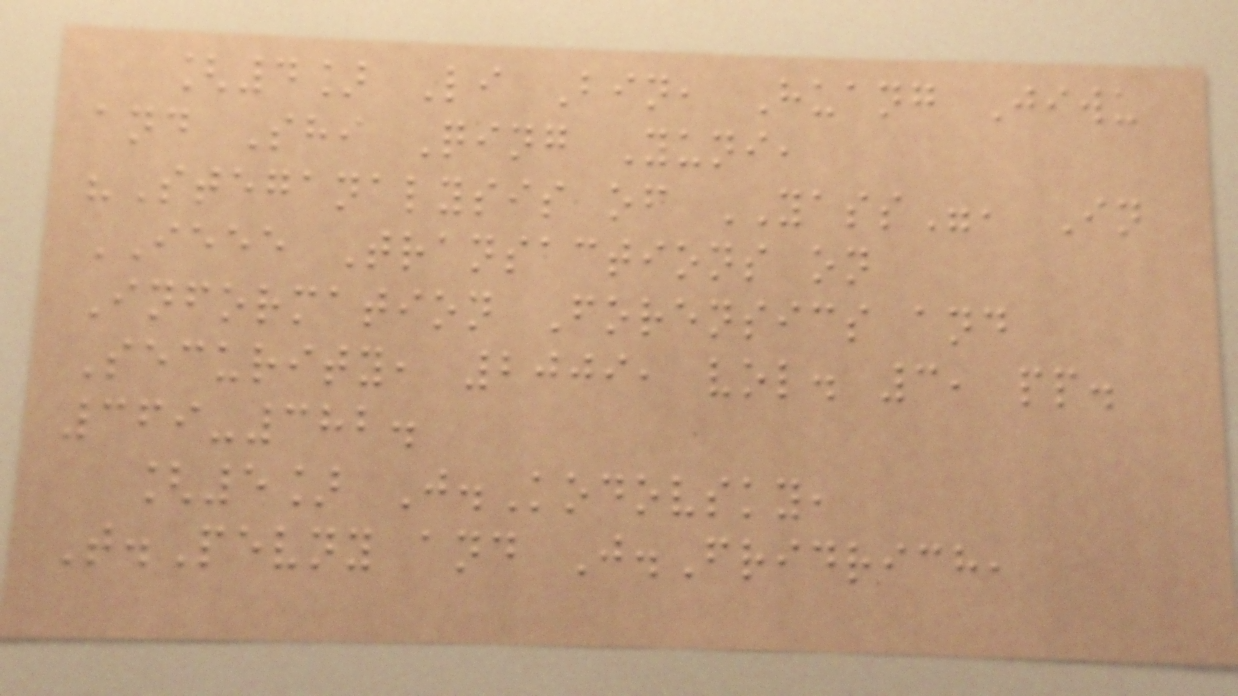[4] Li Bin, Huang Jiwu
and Shi Qing Yuni,
"Steganalysis of YASS", In
IEEE Transactions on
Information Forensics and
Security, 2009, vol. 3, pp.
369-382.
[5] J.Kodovsky,
T.Pevny and J.Fridrich,
